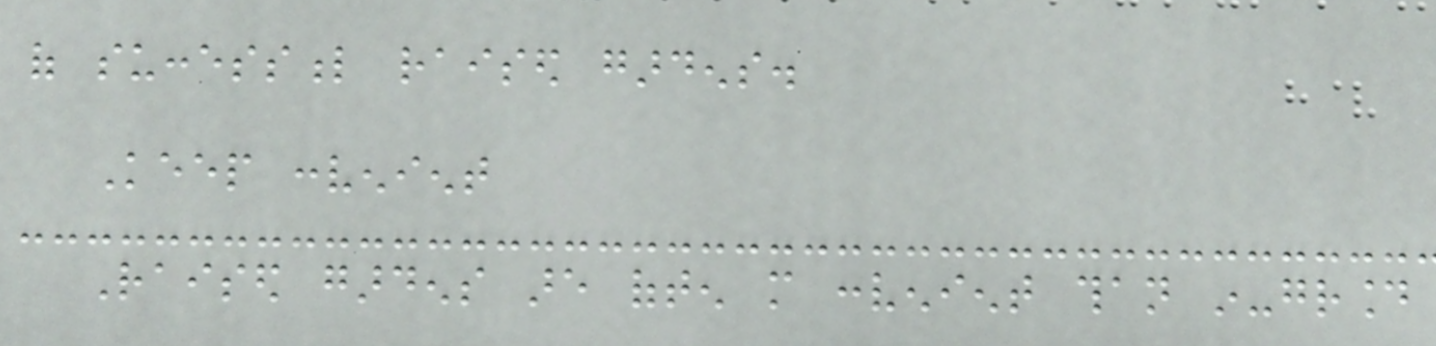of successful raised gardens.
Keep convenient
Raised gardens are often more convenient than in-ground
